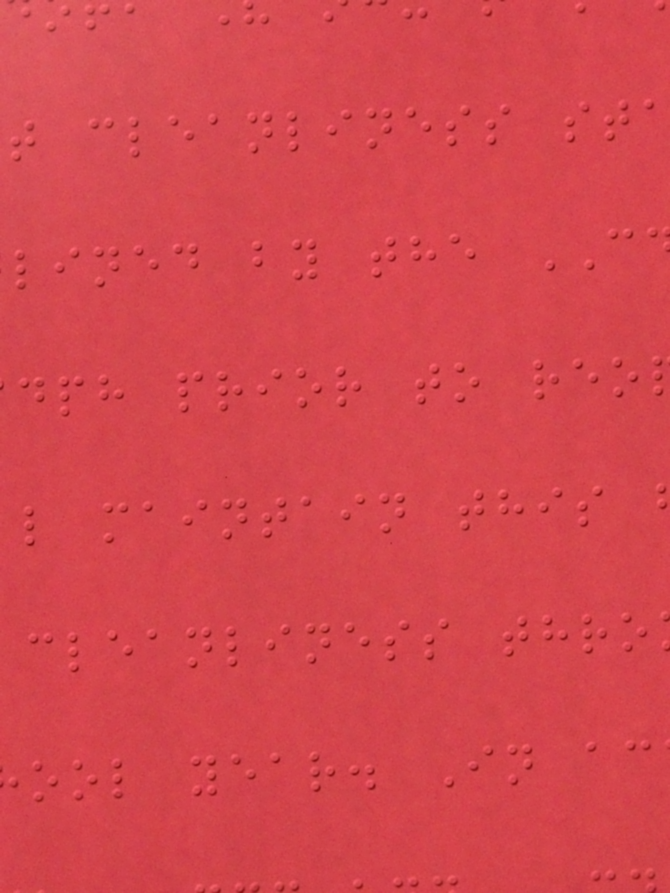t cleanliness st
lined by the
dph prior to reo
l maintain this
cleanliness thro
ool year. In ac
